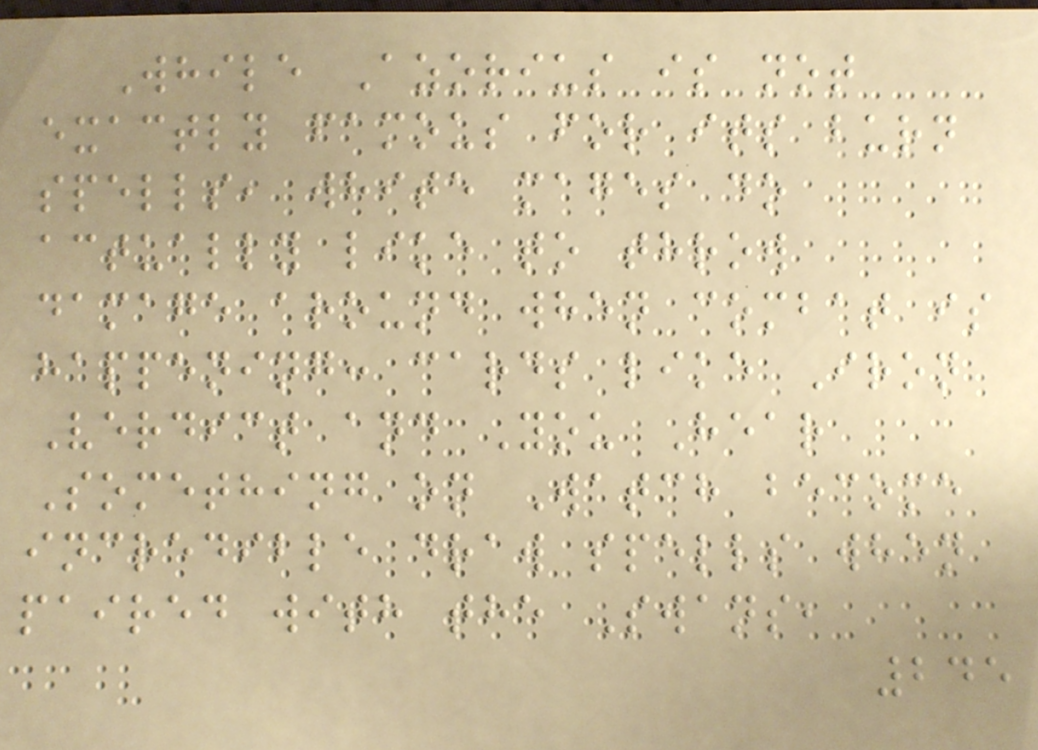While Azorius is not
exactly famous for its burn
spells, white mages do
actually like to throw
damage around when combat is
happening: cards like Iron
Verdict and You Hear
Something on Watch become
incredible draw spells when
paired with the Swans,
245
